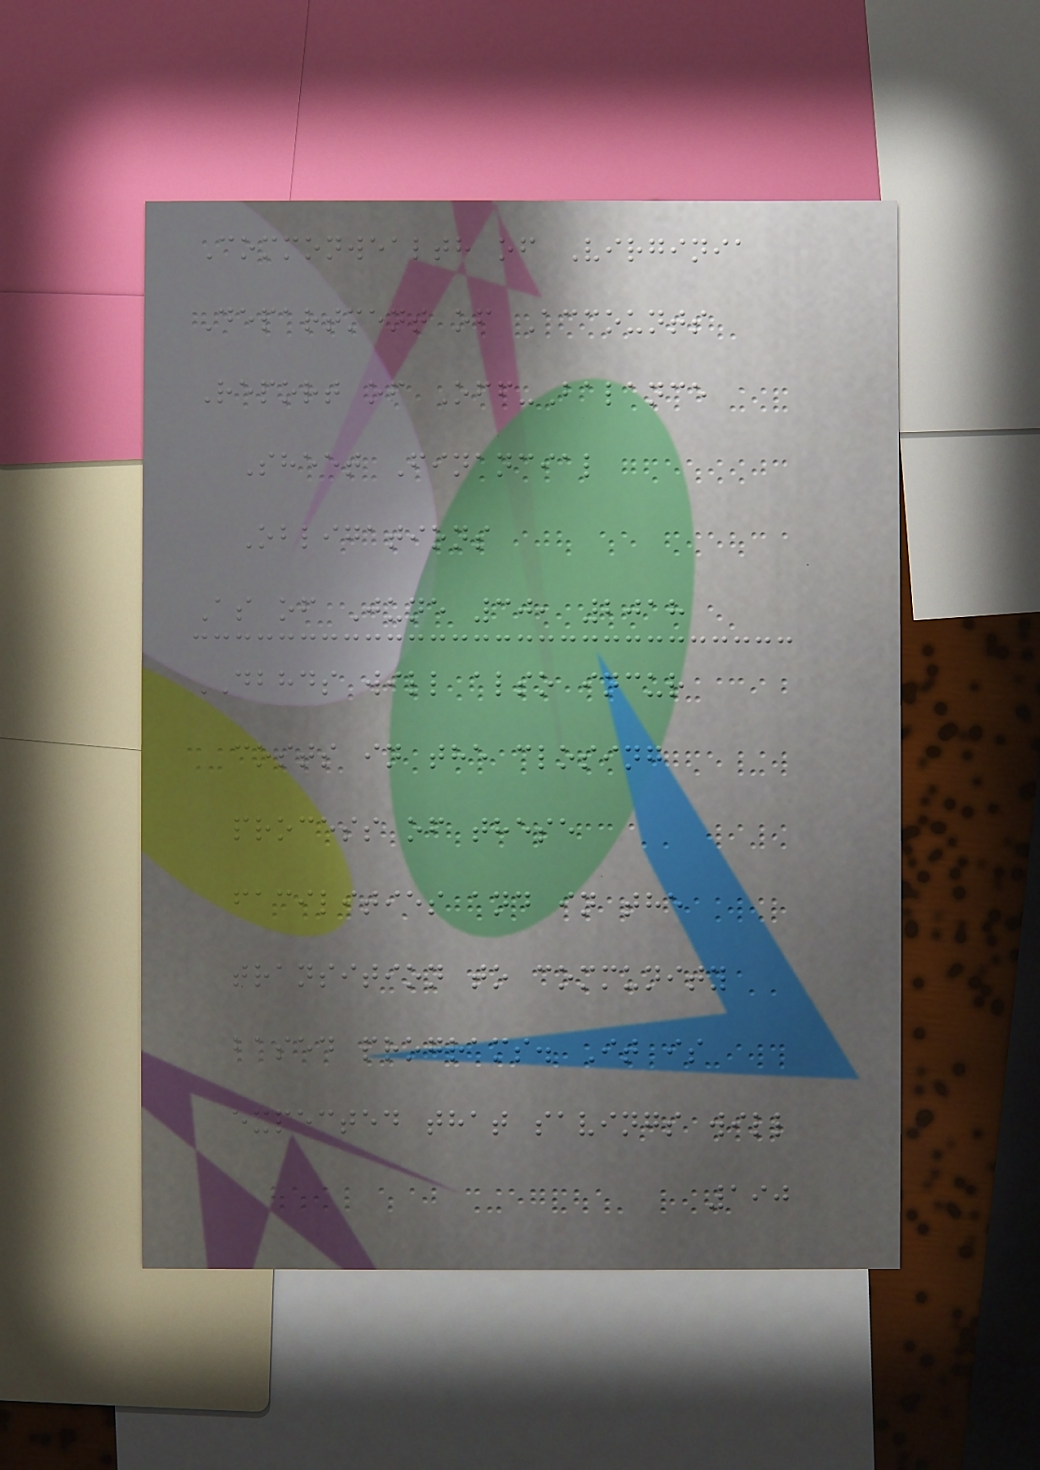Commonwealth of Virginia
Department of Accounts
Report of Off-Balance
Sheet Financial
Obligations
As of June 30, 2018
DBHDS will also incur
costs in the closing
process of these
facilities and in the
transition to community
based programs. It is
expected that savings will
190
